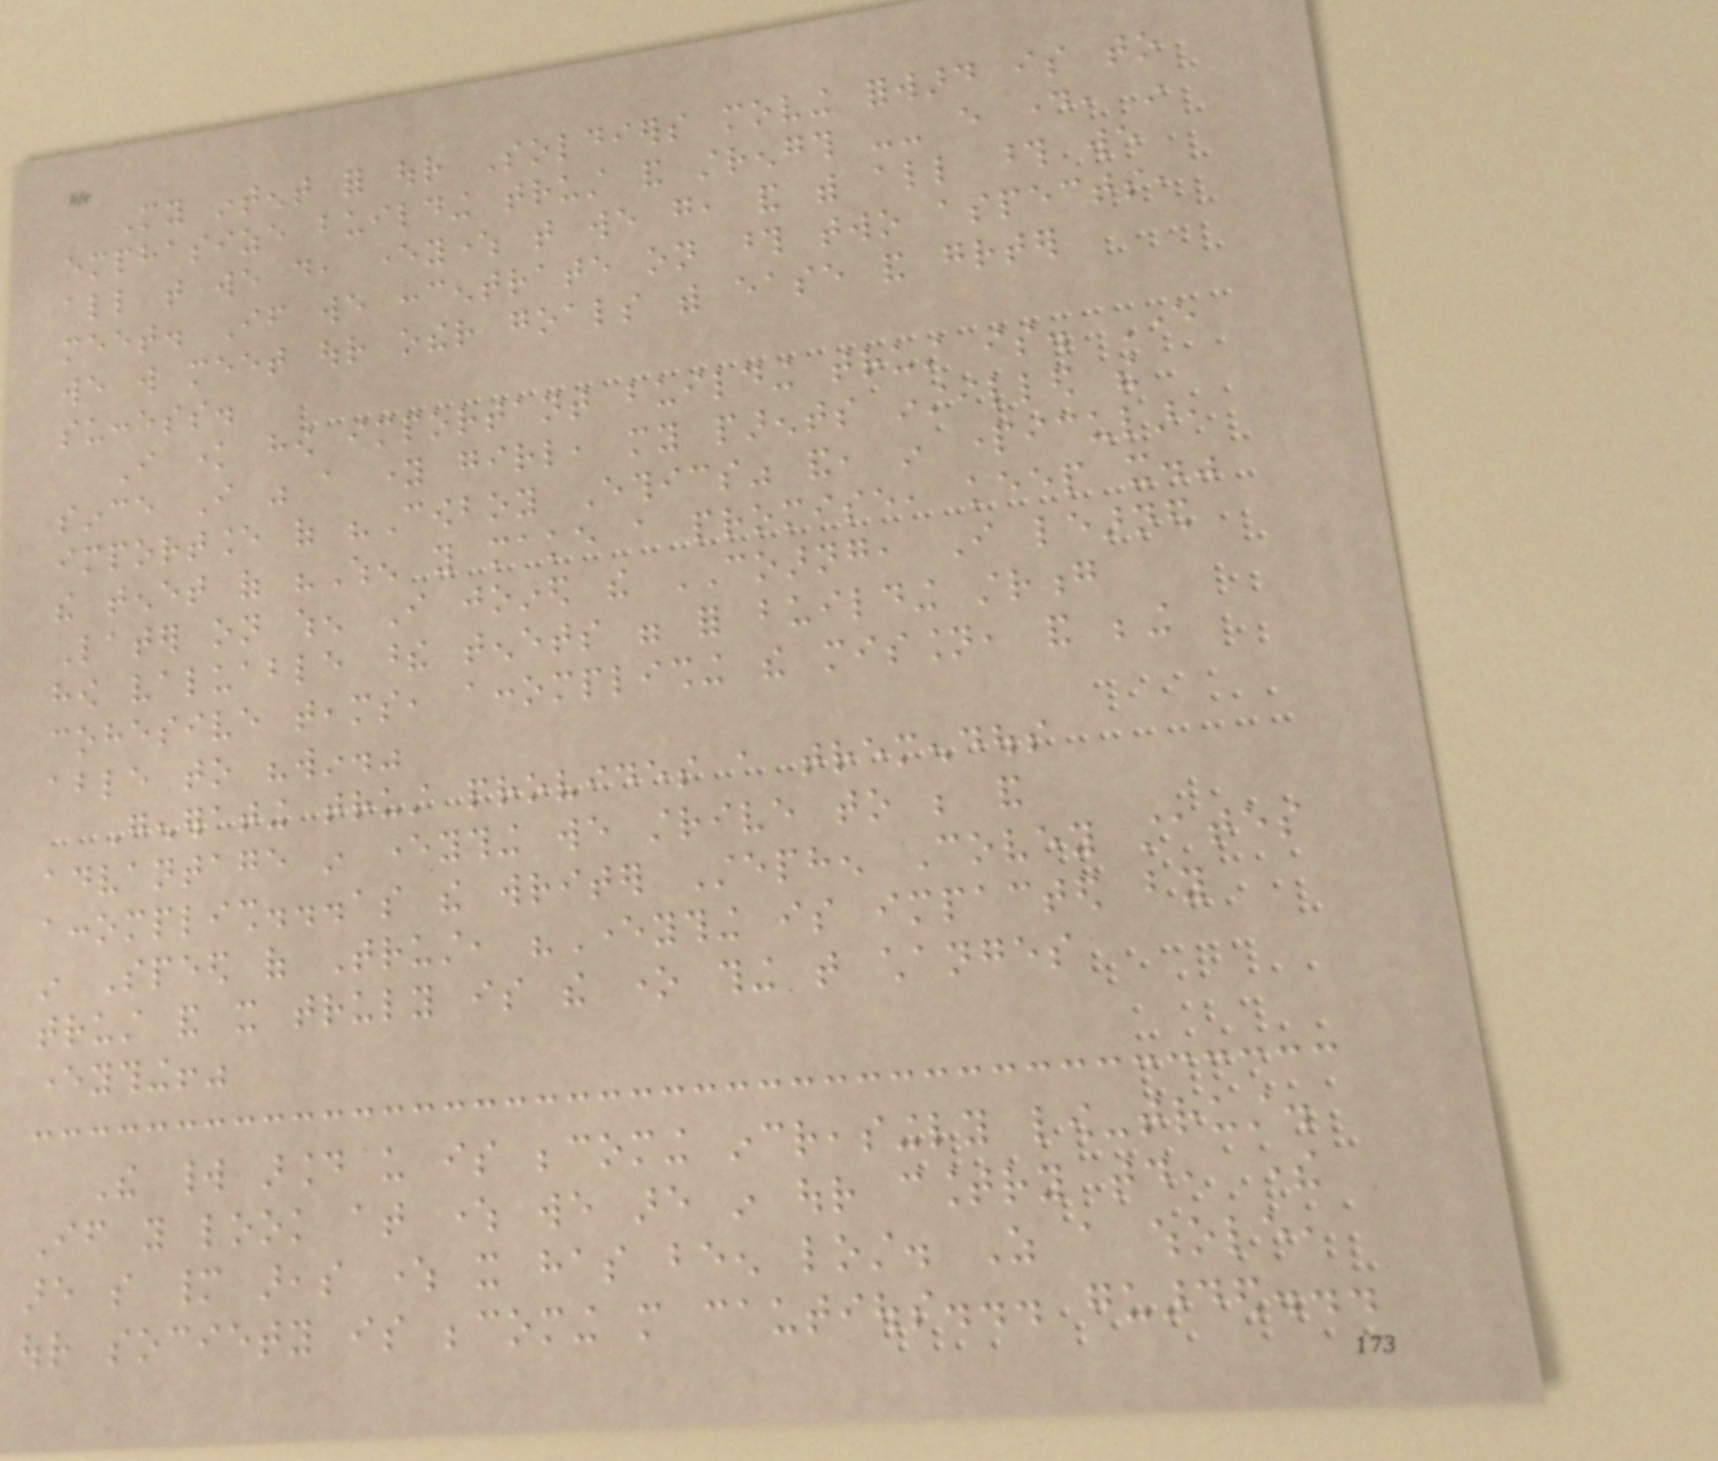My intent for our Soldiers moving forward is to
emphasize building trust and strength -- every day, in
all that we do, everywhere that we go, and with all those we
meet. If we concentrate on those two aspects,
we will meet our other goals with ease and greater
success.
I know how important building trust is. Ever
since I was a young girl, my parents instilled the
importance of "Cowboy Ethics" and, in particular,
the tenet of "When you make a promise, keep it."
Later on when I joined the COARNG, I learned
how valuable these tenets were for building strong
cohesive teams, accomplishing the mission, and being
able to "win."
Generating trust provides a tremendous
advantage in everything we strive to be and
accomplish...as the writer Stephen Covey states
in Speed of Trust, "Everything is impacted by
trust and it truly is the one thing that changes
everything!"
The world around us is becoming increasingly low-trust.
If you look at where we are in our country today, there
are so many areas where it has been lost. As a whole,
our society is becoming more cautious... guarded...
